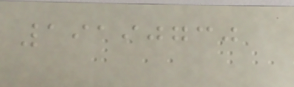19190730
